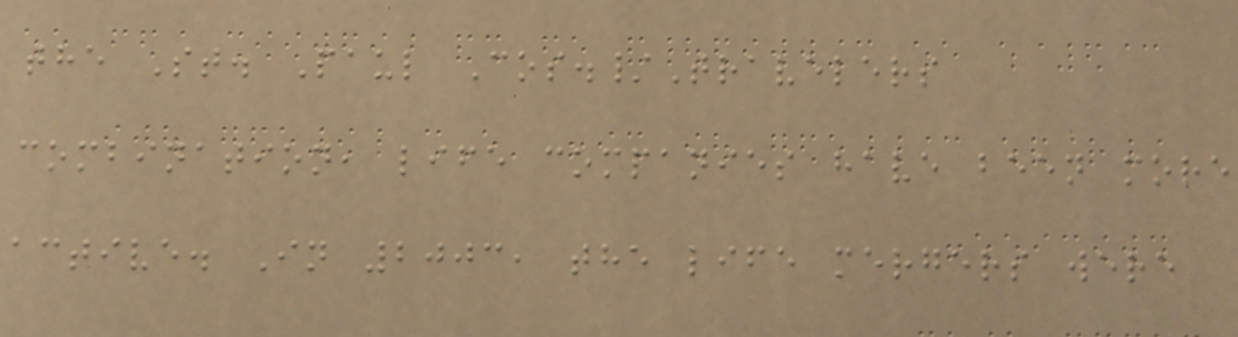the St. Paul Cos./Travelers
combination, life companies have been more
active. In 2003, the life mergers were
